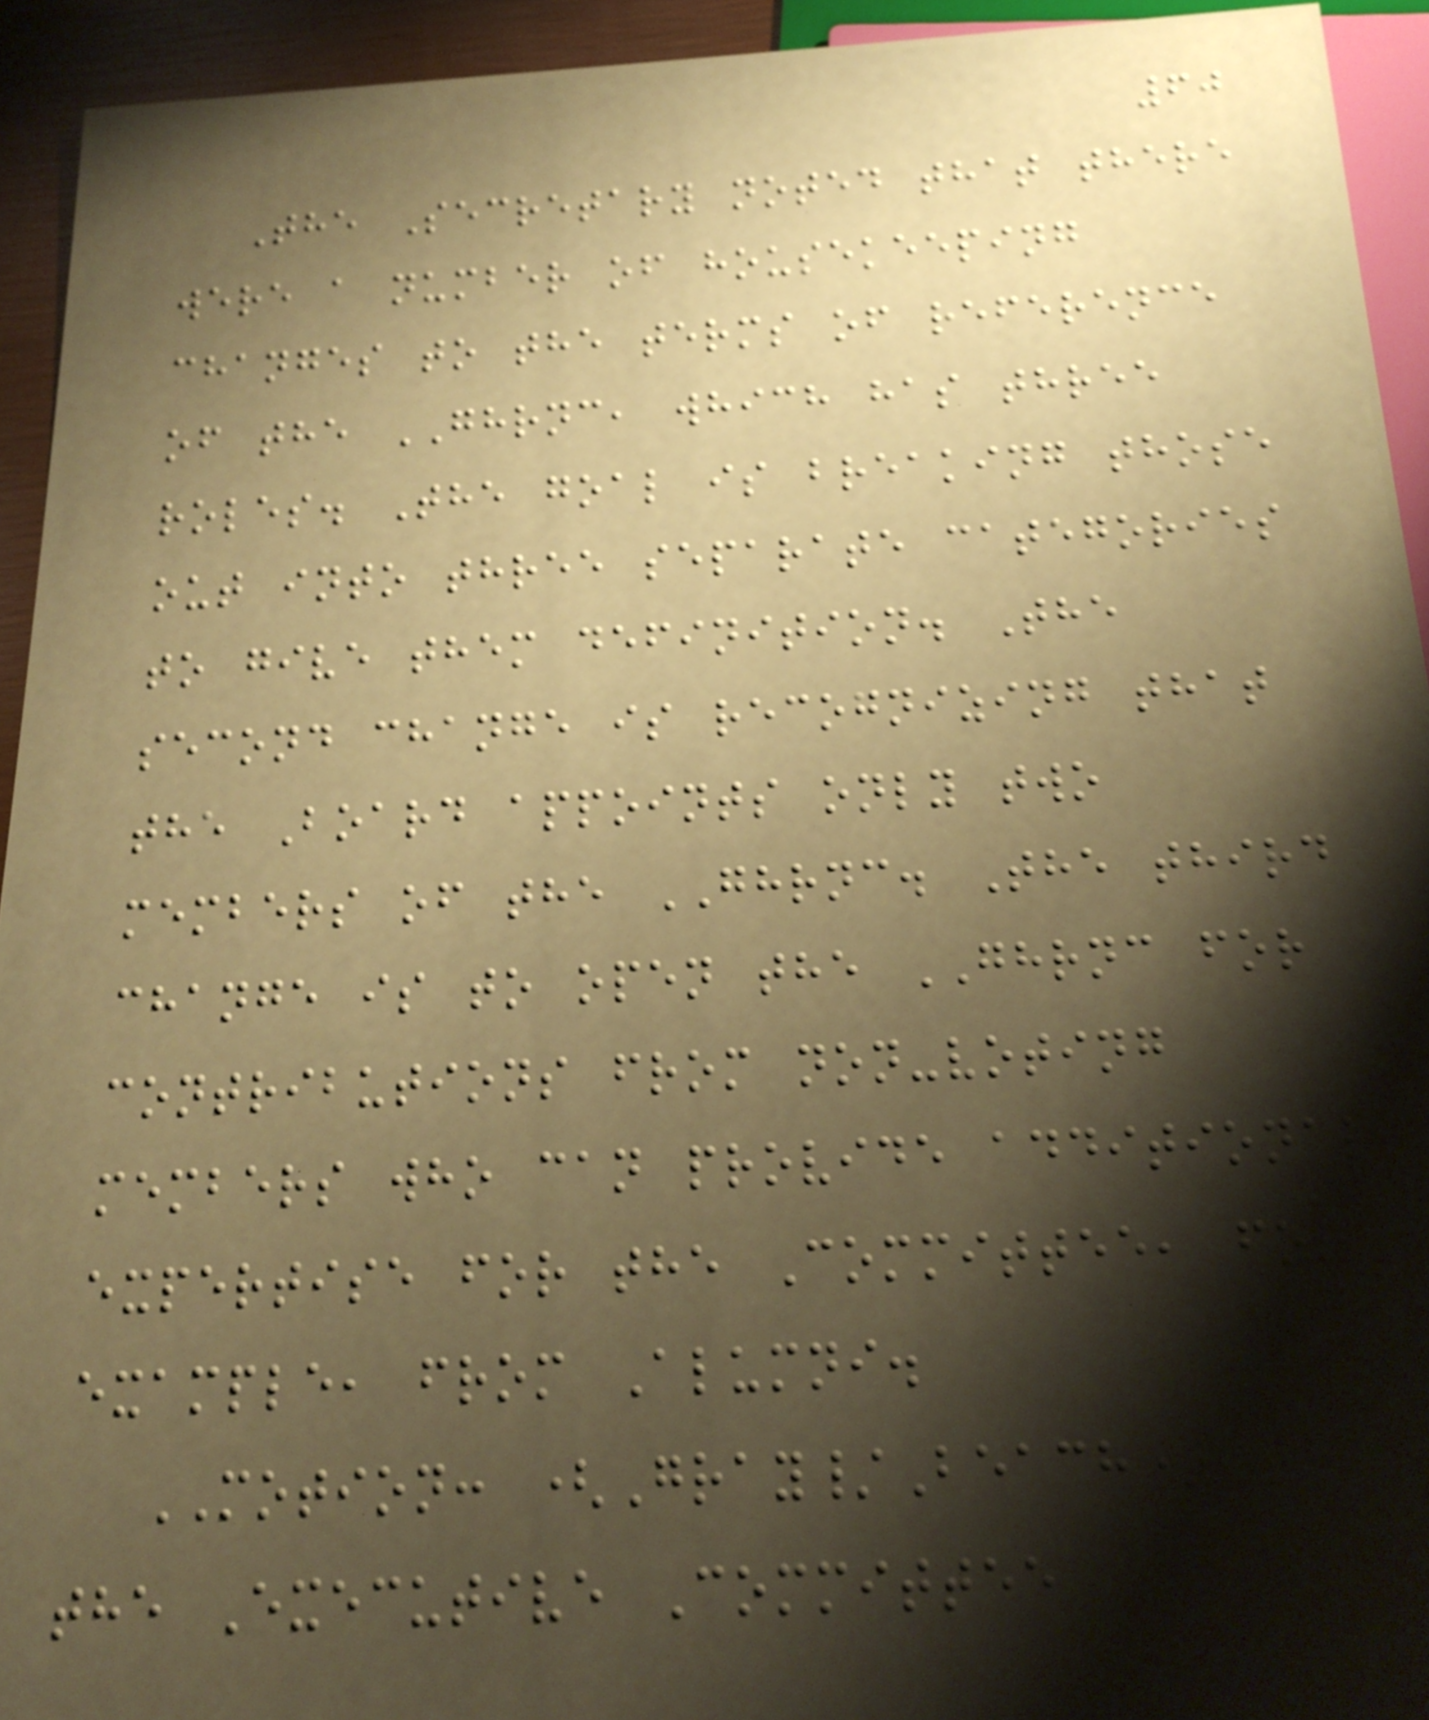60
The Secretary noted that there
were a number of housekeeping
changes to the terms of reference
of the GHRNC, which has three
roles. The goal is breaking those
out into three separate categories
to give them definition. The
second change is recognizing that
the Board appoints only two
members of the GHRNC. The third
change is to open the GHRNC for
contributions from non-voting
members who can provide additional
expertise for the Committee, for
example, from Alumni.
MOTION: (Gray/Beach) that
the Executive Committee
